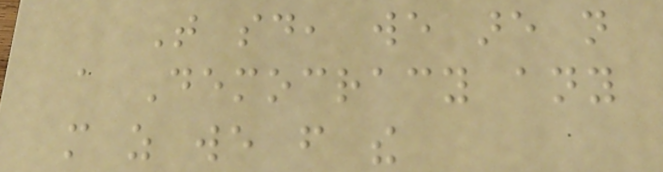That said, we are not
a Democracy any
more as we from the
